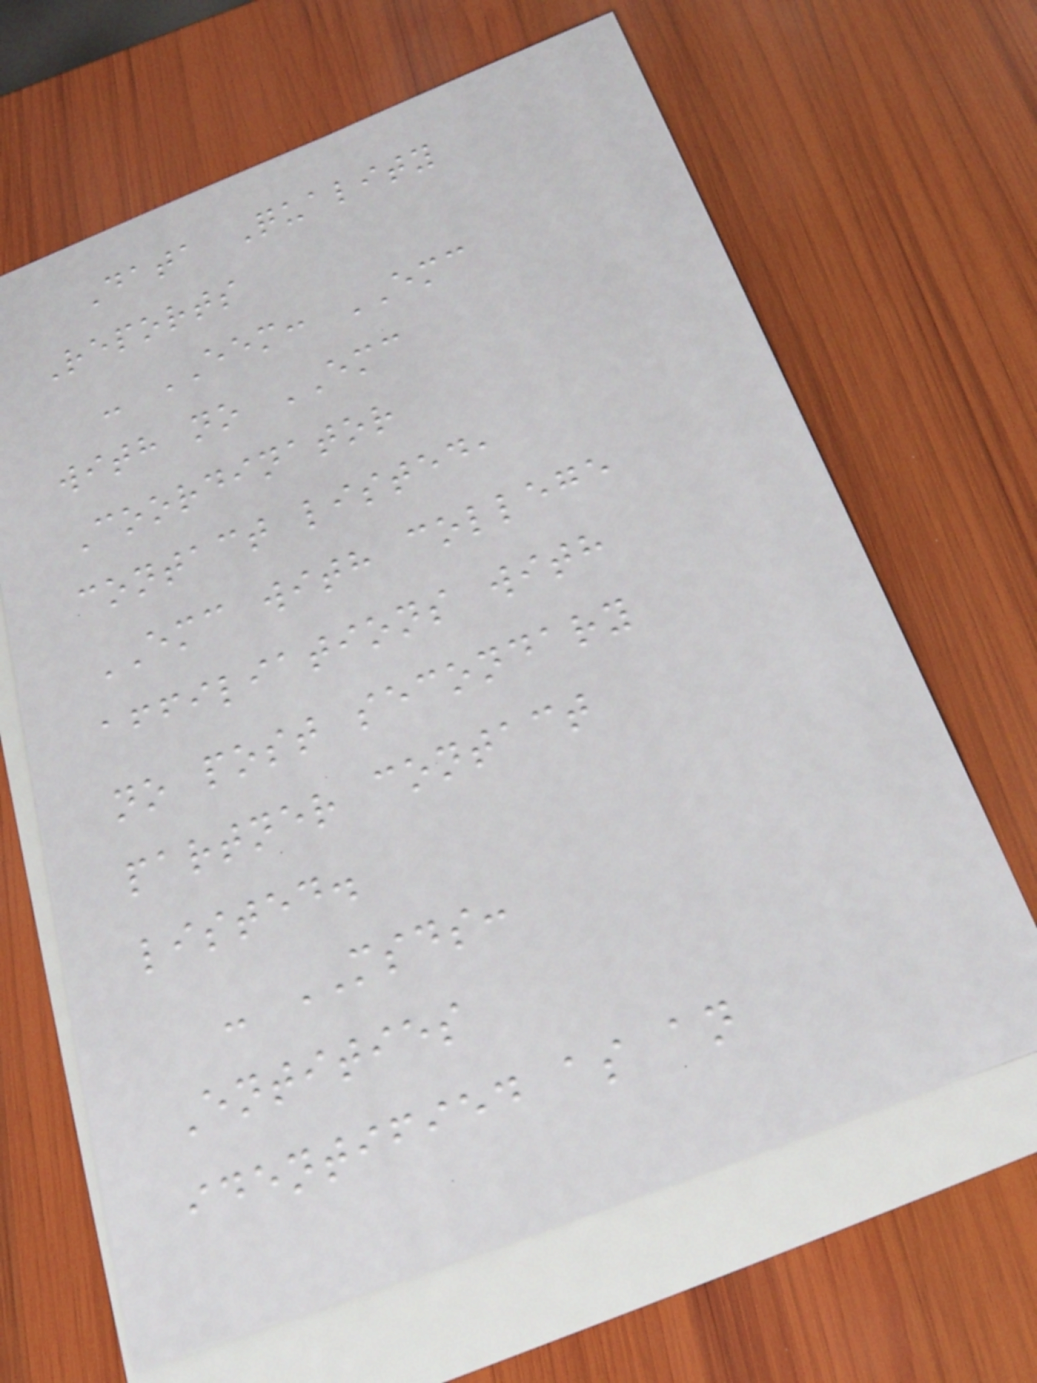Data Quality
Reports
- EEM: EMC
with no EMC
Coordinator
contact listed,
EMC with college
affiliations with
no post secondary
partner contact
listed.
- MSDS:
Entities
identified as an
